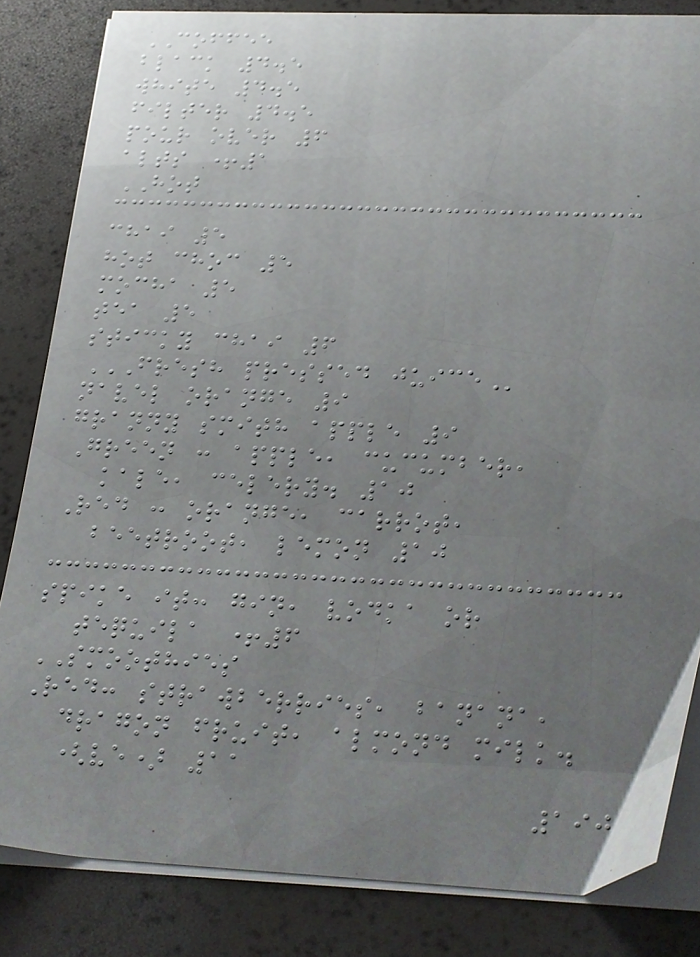COFFEE
black 4.5
white 4.5
filter 4.5
pour over 6
alts +1
HOT
chai 5
hot choc 5
mocha 5
tea 5
sticky chai 6
FRESH PRESSED JUICE
navel orange 9
granny smith apple 9
Green : apple, cucumber,
kale, celery. 10
Red : orange, carrot,
beetroot, lemon 10
spike it: gin, vodka or
tequila +6
SMOOTHIES
Red: strawberries, banana,
dragon fruit, almond milk.
(ve) 11
190
